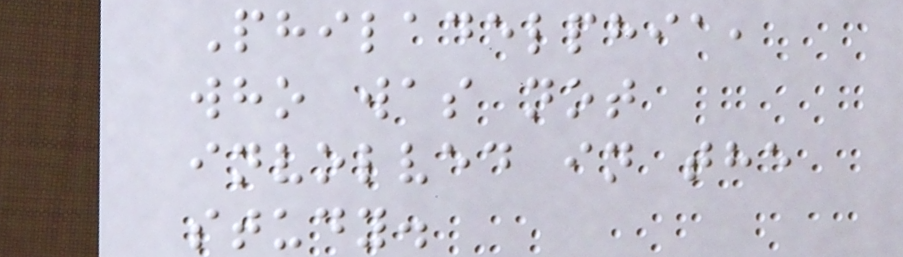Philadelphia,
who was not
involved in the
study.
